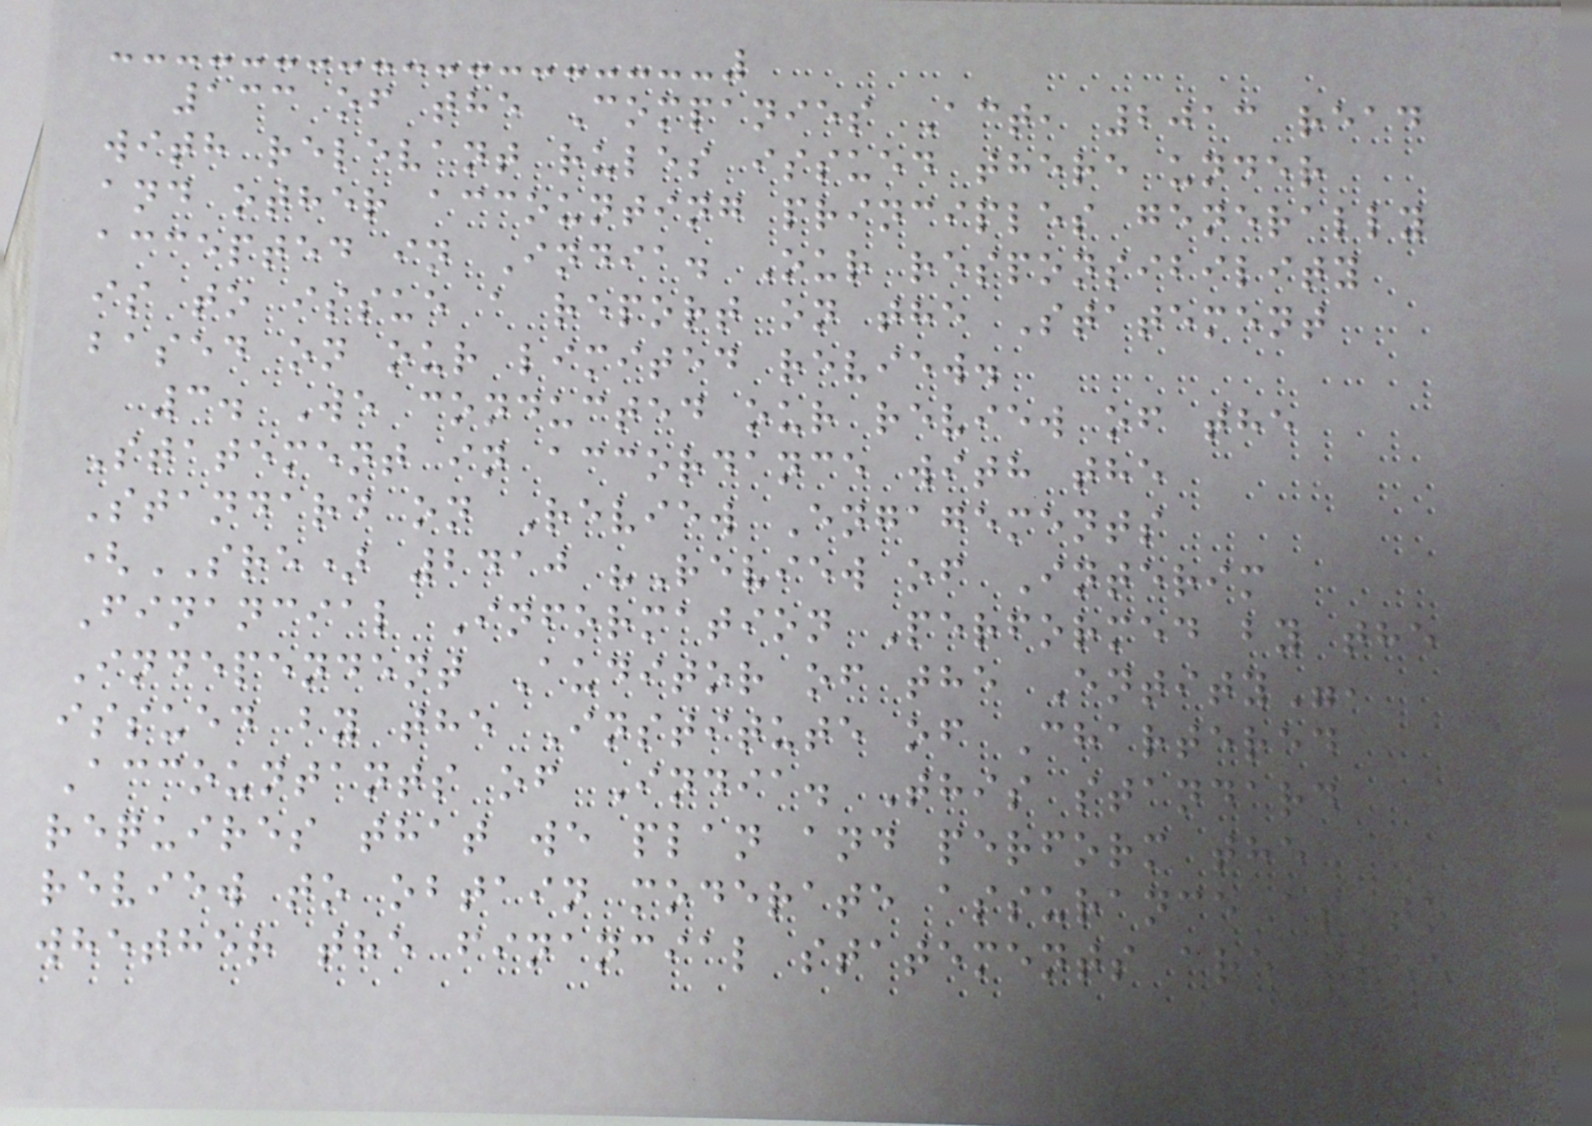133 of the Companies Act, 2013 read
with relevant rules issued there under
and other accounting principles generally
accepted in India. Our responsibility
is to issue a report on the Statement
based on our limited review.
3. We conducted our review of the
Statement in accordance with the
Standard on Review Engagements
(SRE) 2410 "Review of Interim
Financial Information Performed by the
Independent Auditor of the Entity",
issued by the Institute of Chartered
Accountants of India. This standard
requires that we plan and perform the
review to obtain moderate assurance as to
whether the financial statements are free
